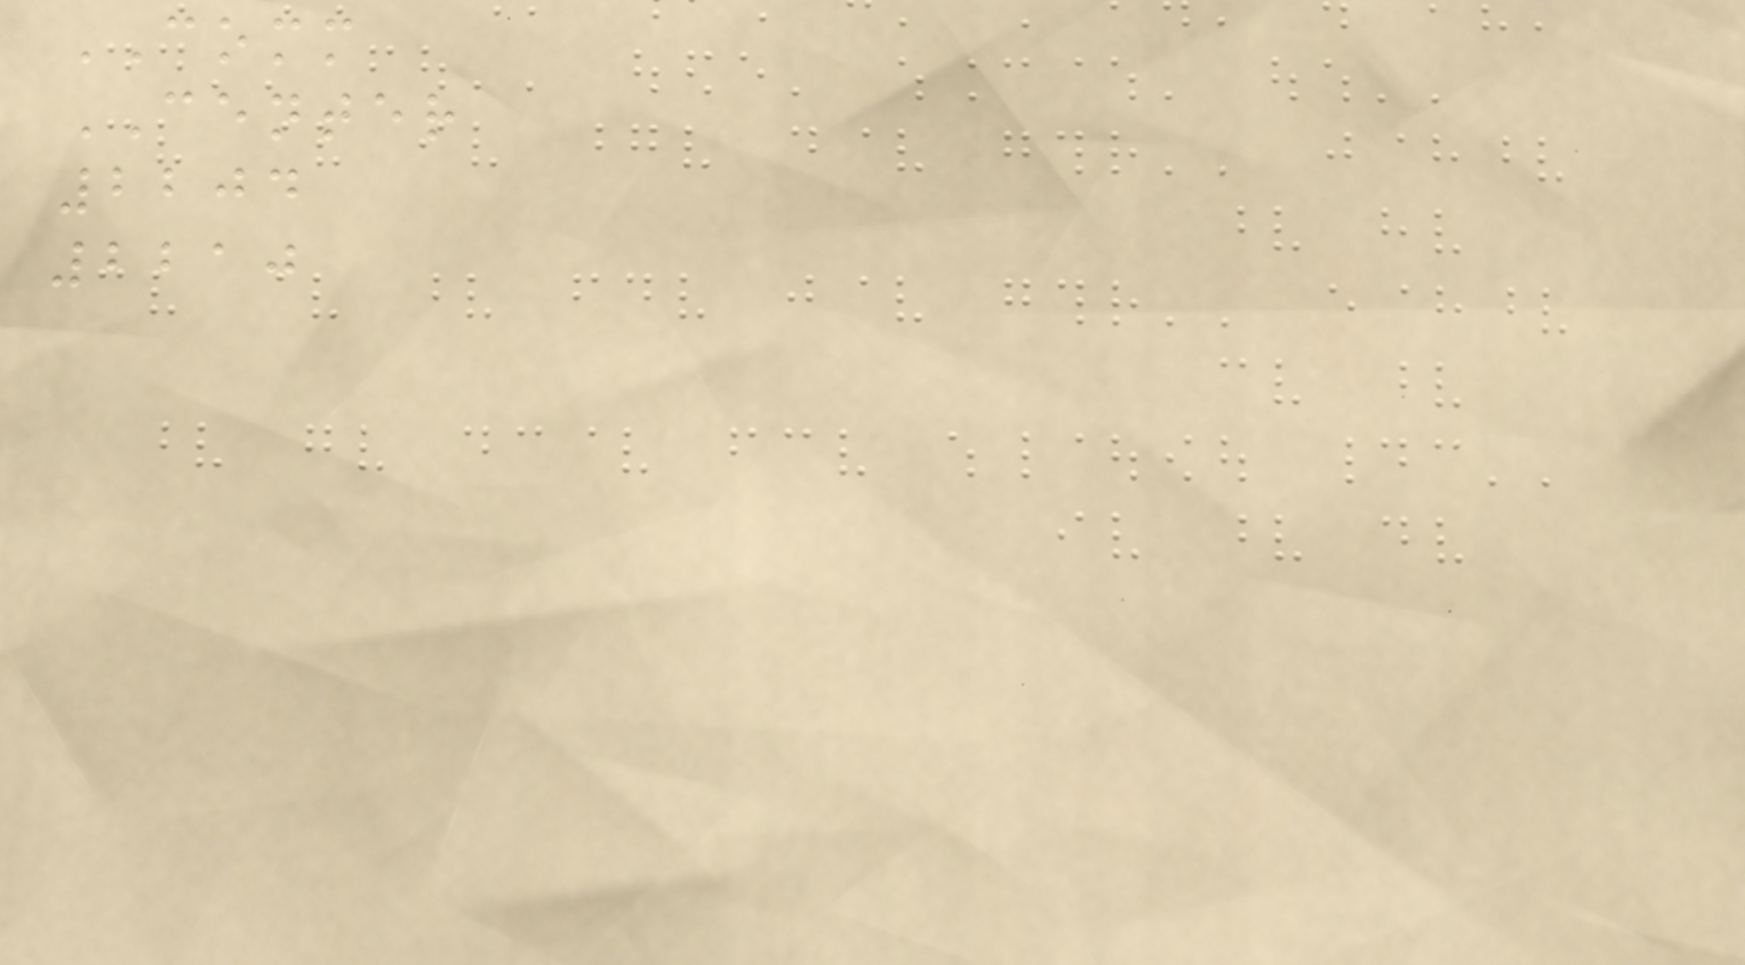COMM
CENTER
2204
2210
